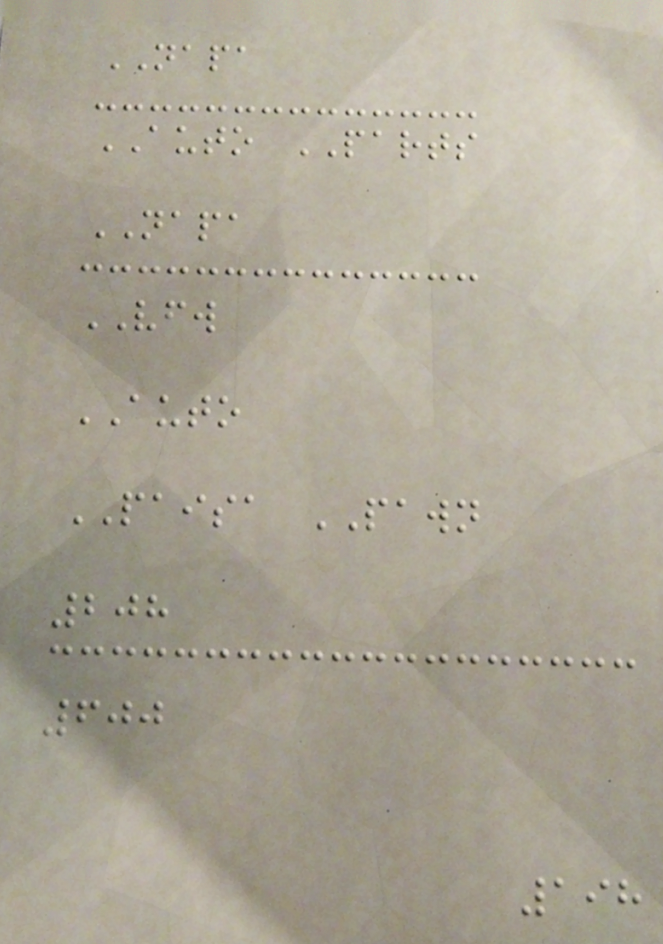NAPA
AUTO PARTS
NAPA
VFW
AUTO
PAISA PAWN
208
600
198
